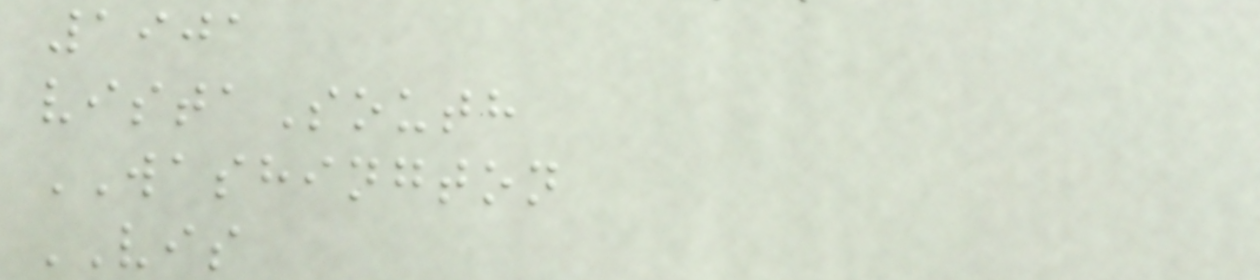1901
vistaSouth
WASHINGTON
VIS
